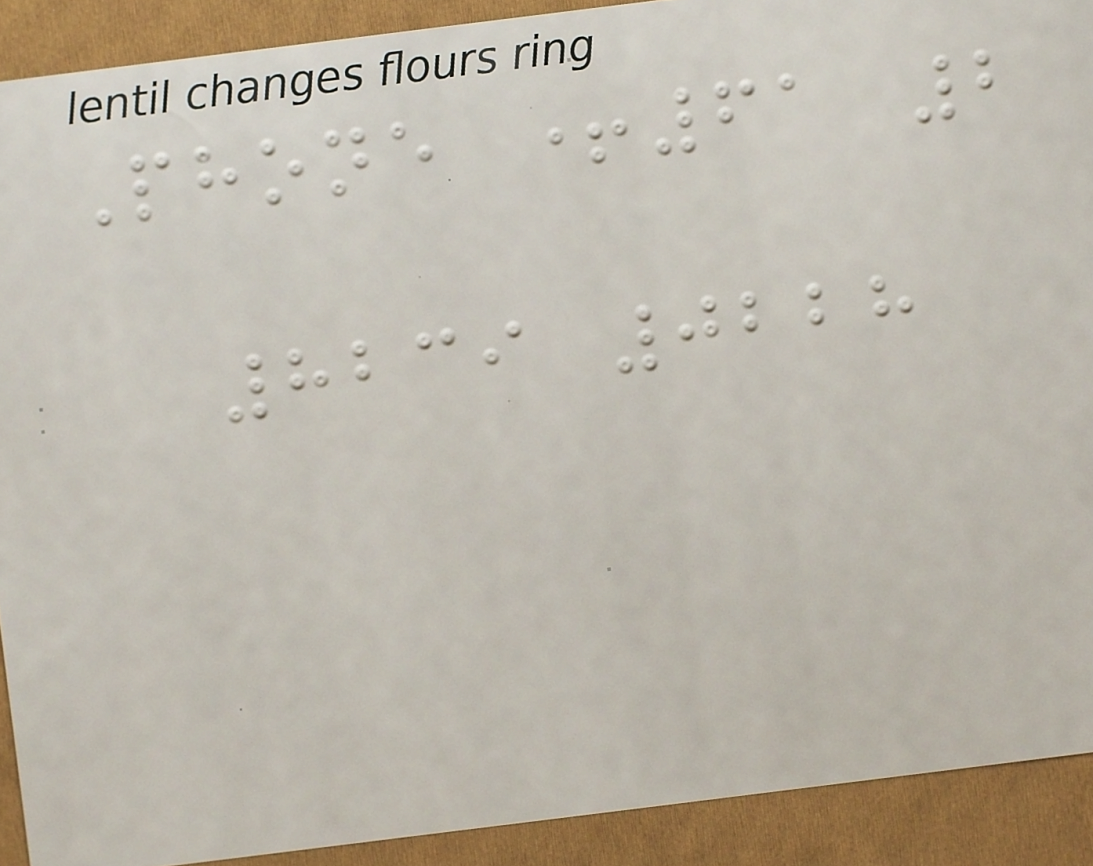Phone +61 2
8239 0228
